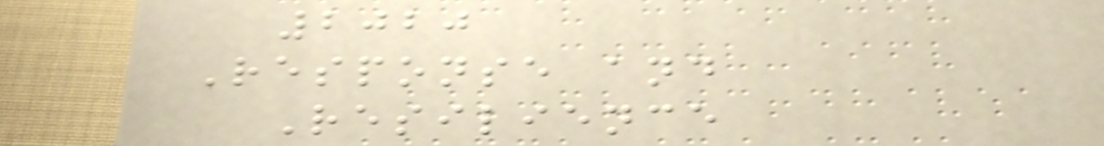2020
Response and
Resilience
